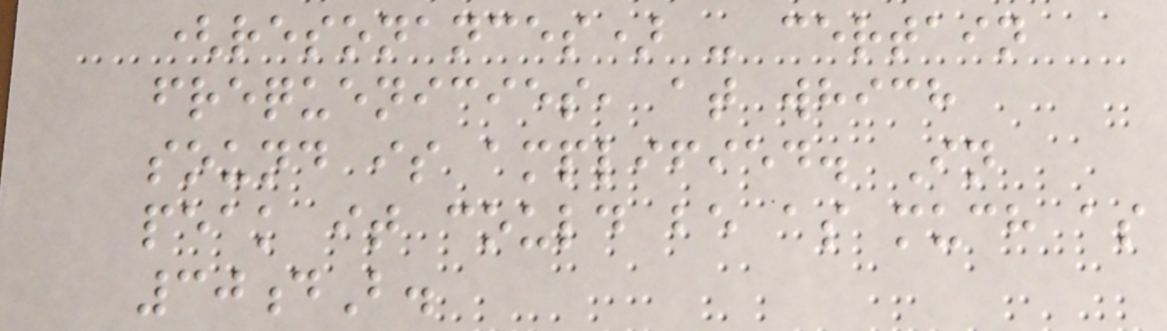(resonances) - certain
frequenicies, at which
sound is amplified. In
peak it could be as much as
30dB.
